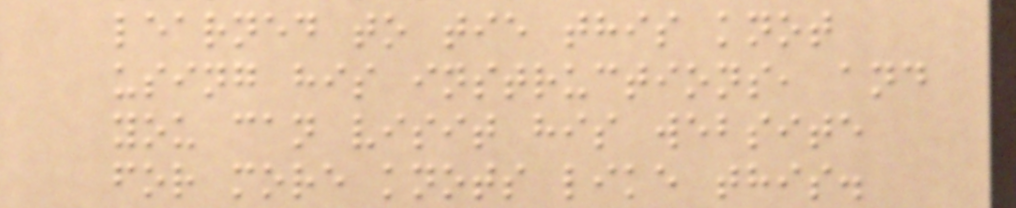learned to tie this knot
using his instructions, and
you can visit his website
for more knots like this.
